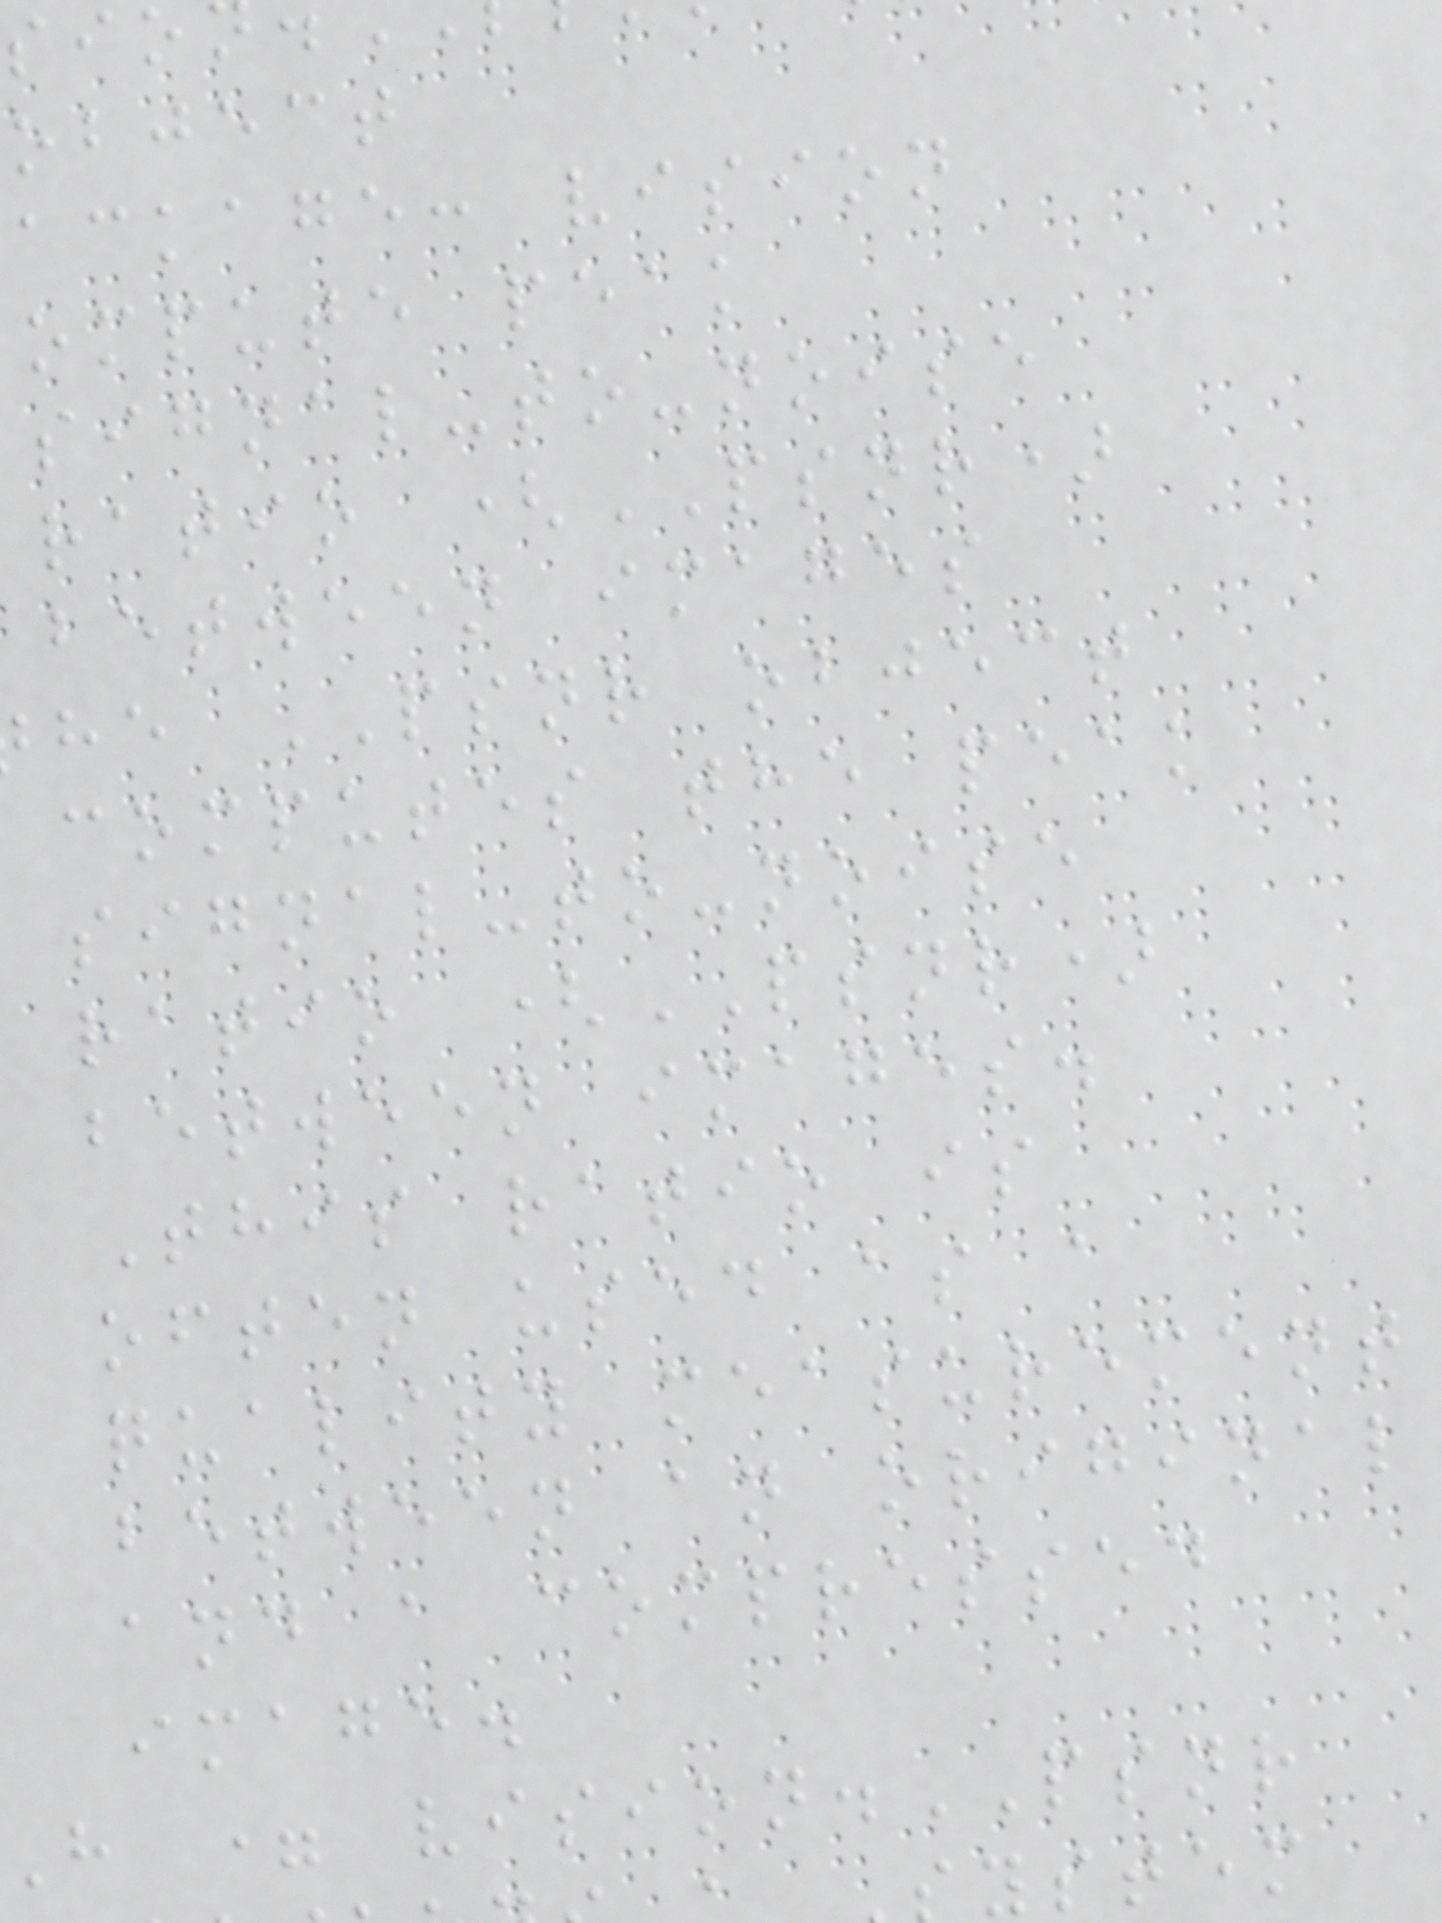object
ackage: vision
ompute peak
signal-to-noise
ratio (PSNR)
between images
he PSNR object
computes the peak
signal-to-noise
ratio (PSNR)
between images.
This ratio is
often used as a
quality measurement
between an original
and a compressed
image.
h = vision.PSNR
ystem
